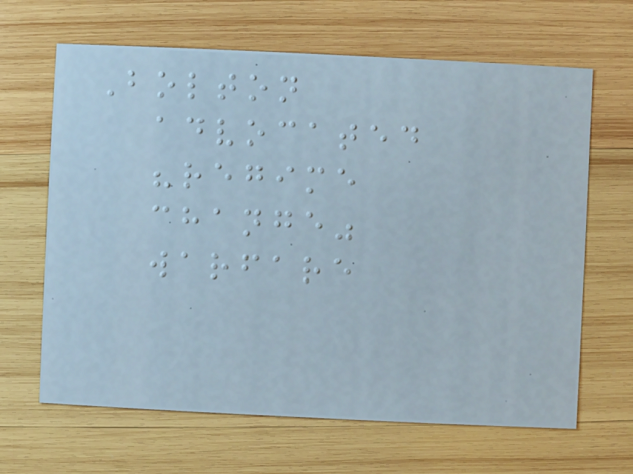Bolton
advocated
"regime
change"
warfare
